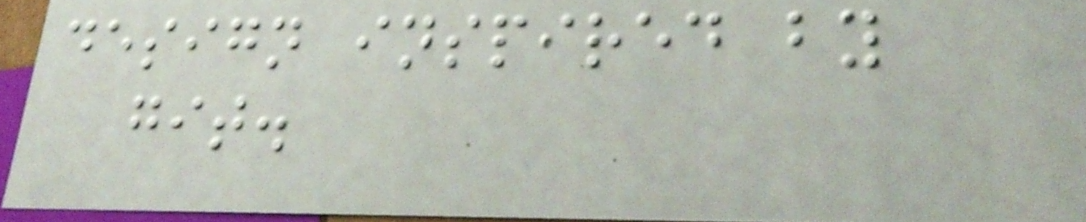design inspired by
git.
